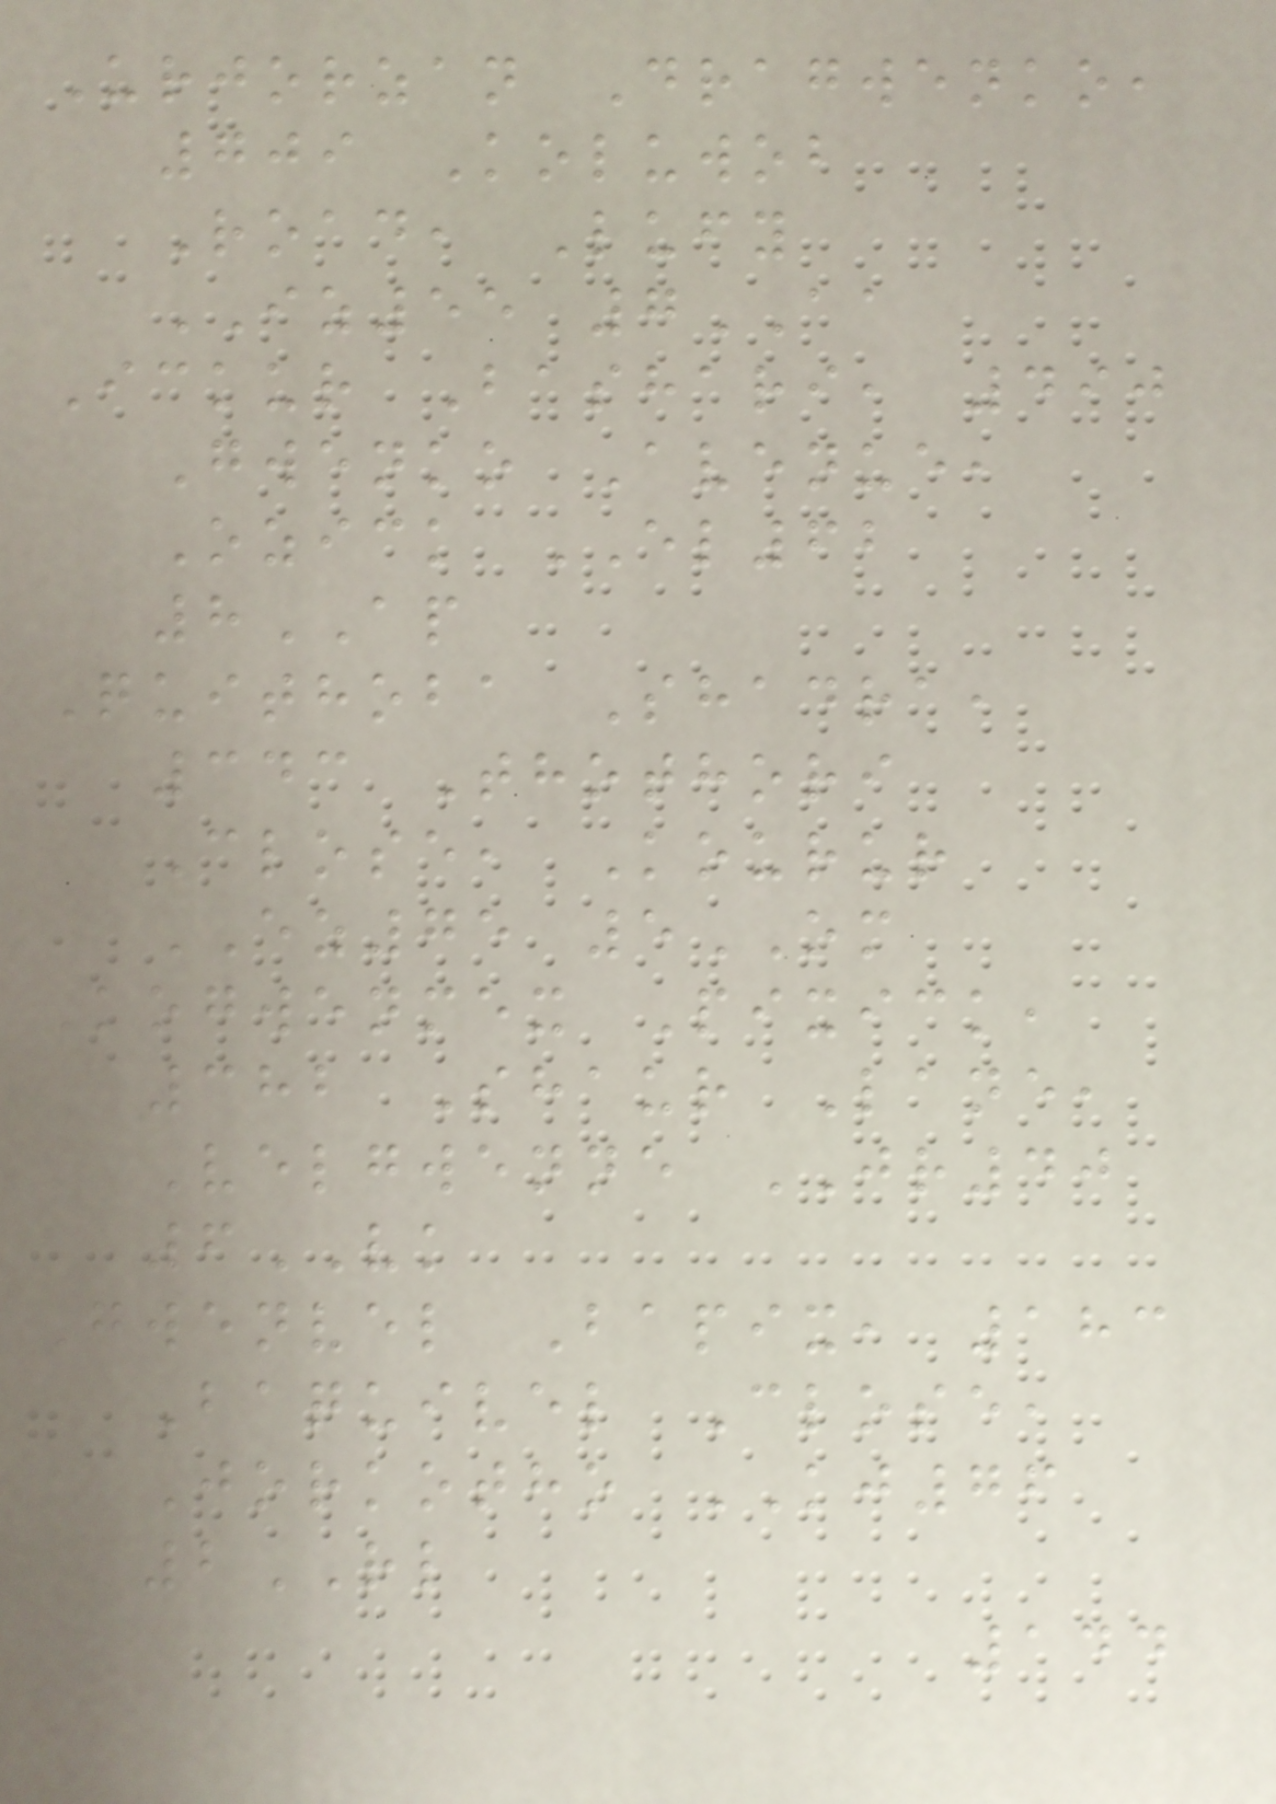Urjorzan Dragwenko,
709 Koluwob
Road, Lufy
IZ55 7AA
Ickur Bashari, 490
Gwenko Avenue,
Ozick EL62
8AP
Quithoba Shadra,
343 Thothori
Close, Kourur
EZ75 5OM
Kogwenmex Pixick,
382 Shaur Lane,
Velgwenne JR40
6VK
Gwenvel Bapix, 183
Baquivel Close,
Jorkotho KJ76
2RL
144
